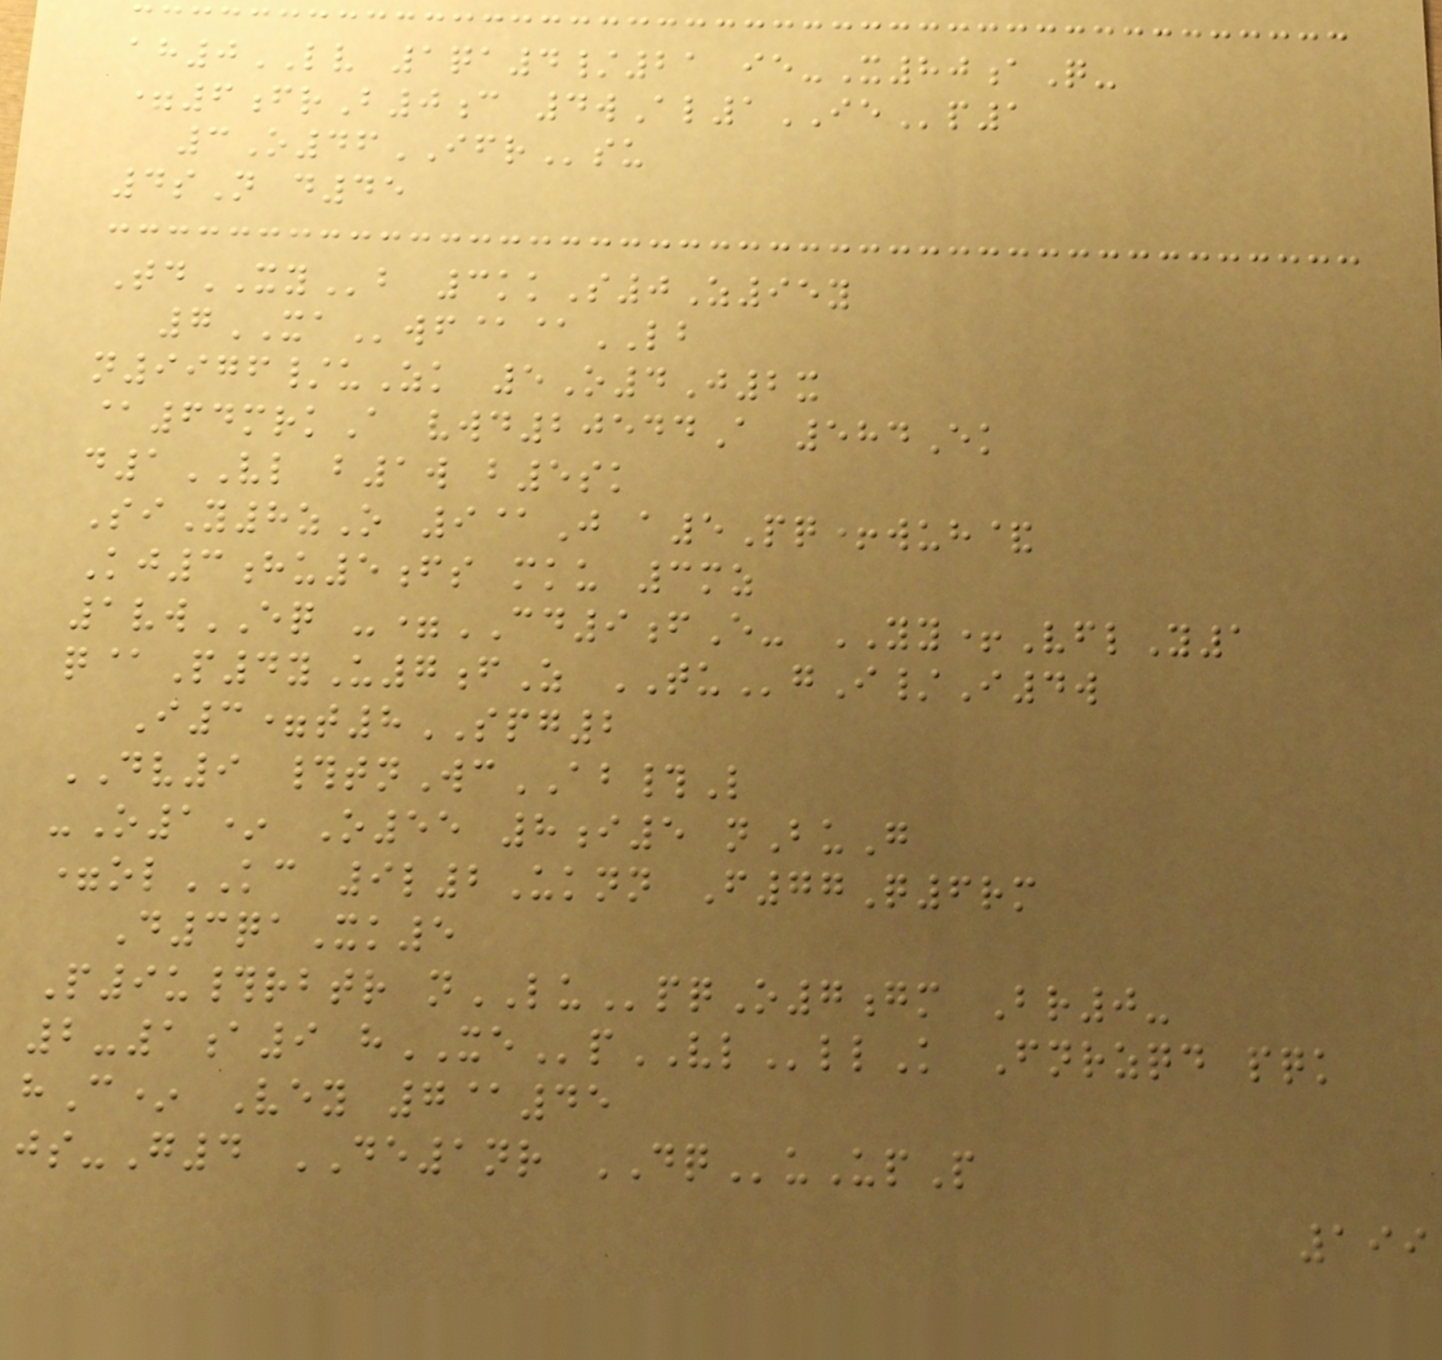ah0LV 1qa4/21 ie-X80aQ-
=6frB0c 4wAl1IEp1
3O46IFRsu
4sN d45
TdXYb 3kkS0Z95y
7XAwf@@LB
n9976/uZk 5O4J2x
@64mrkA vwd20544A 584Ek
d1VL b1w b5sk
SiY8zO 9@J a5Pq+wuh&
Kj3hu5fs mku 3mz
1vwEQ -=CD9fE- YY+VflY1
q@P4yU7fZ TUgI/I4w
I3=t8SPG2
DV9 #tnWcAB#L
-O1* O55 8i5 nBuG
=olKC 9l2Uknn F77Q6rm
D3qaXk5
P9u#rbtr nLUpqO7gm Br0-
2-1a9 hXEpVLllK Fnrzqd pqk
hC* Vey 7@45
js-G4 DE1nr DQuUpP
199
